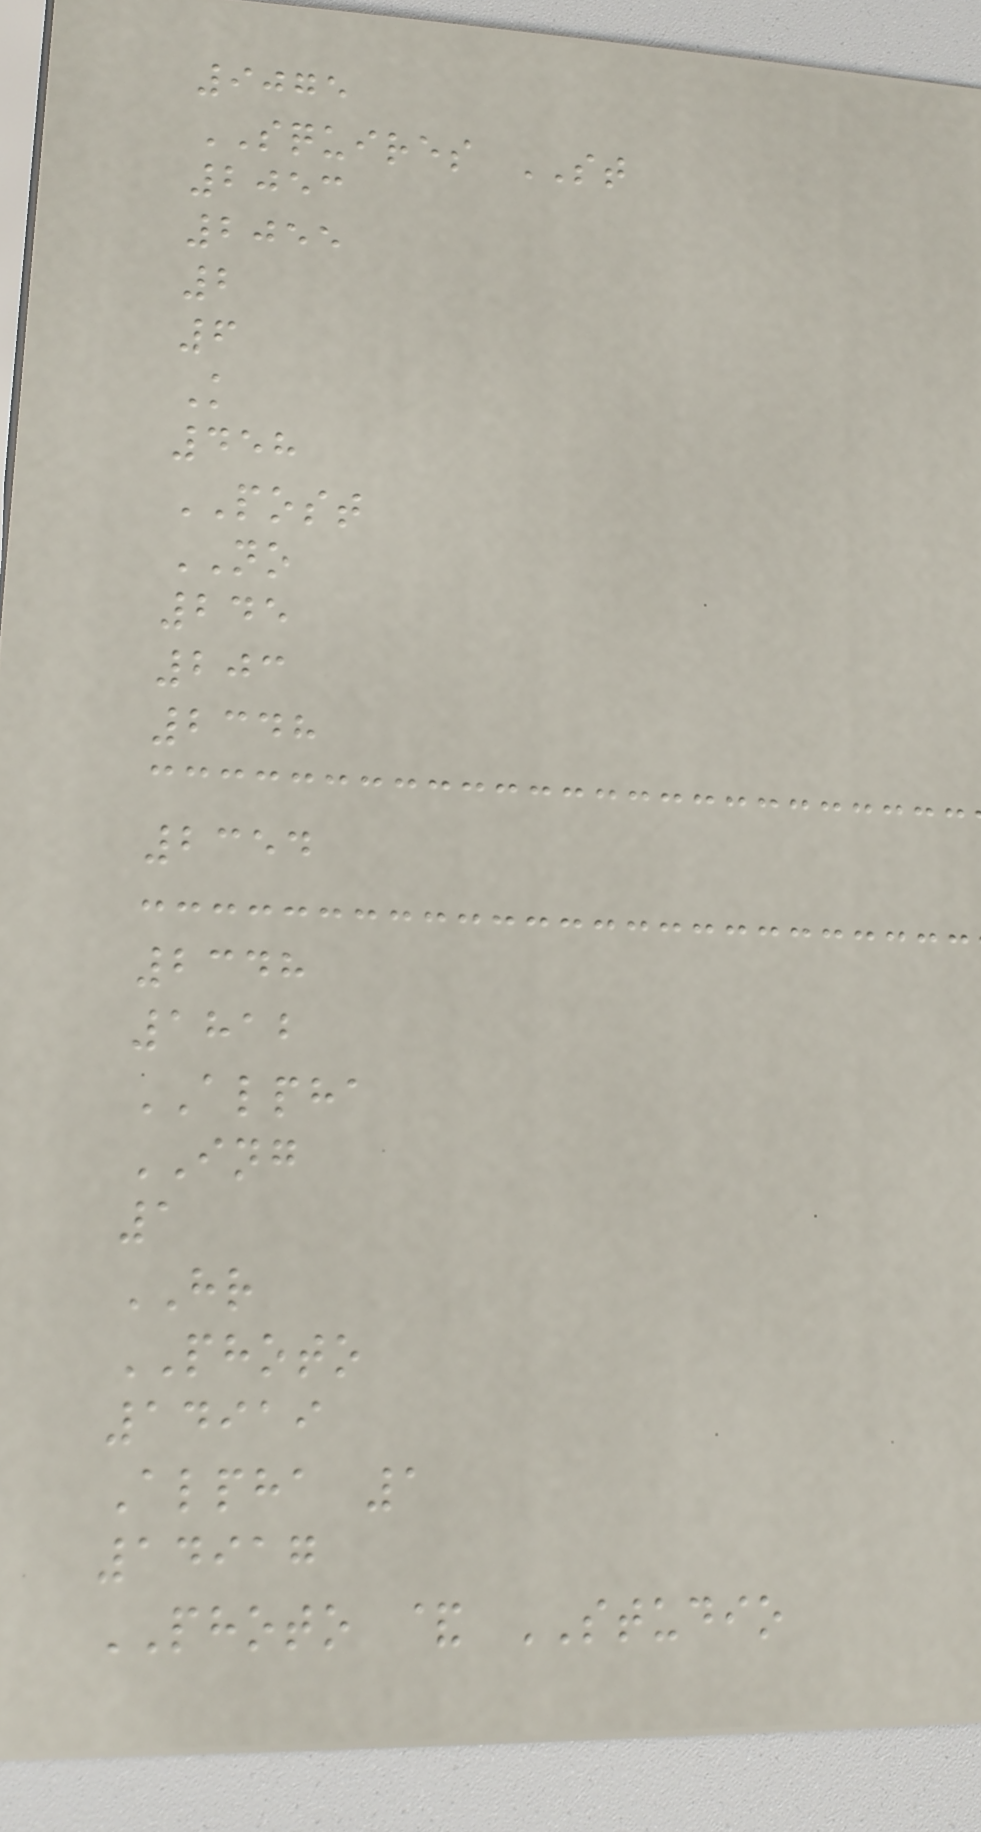9075
SQUIRES ST
2053
2055
2
6
K
458
POST
NO
245
203
2348
2354
2348
1812
ALPHA
ING
1
HR
PHOTO
14919
Alpha 1
14917
PHOTO & STUDIO
